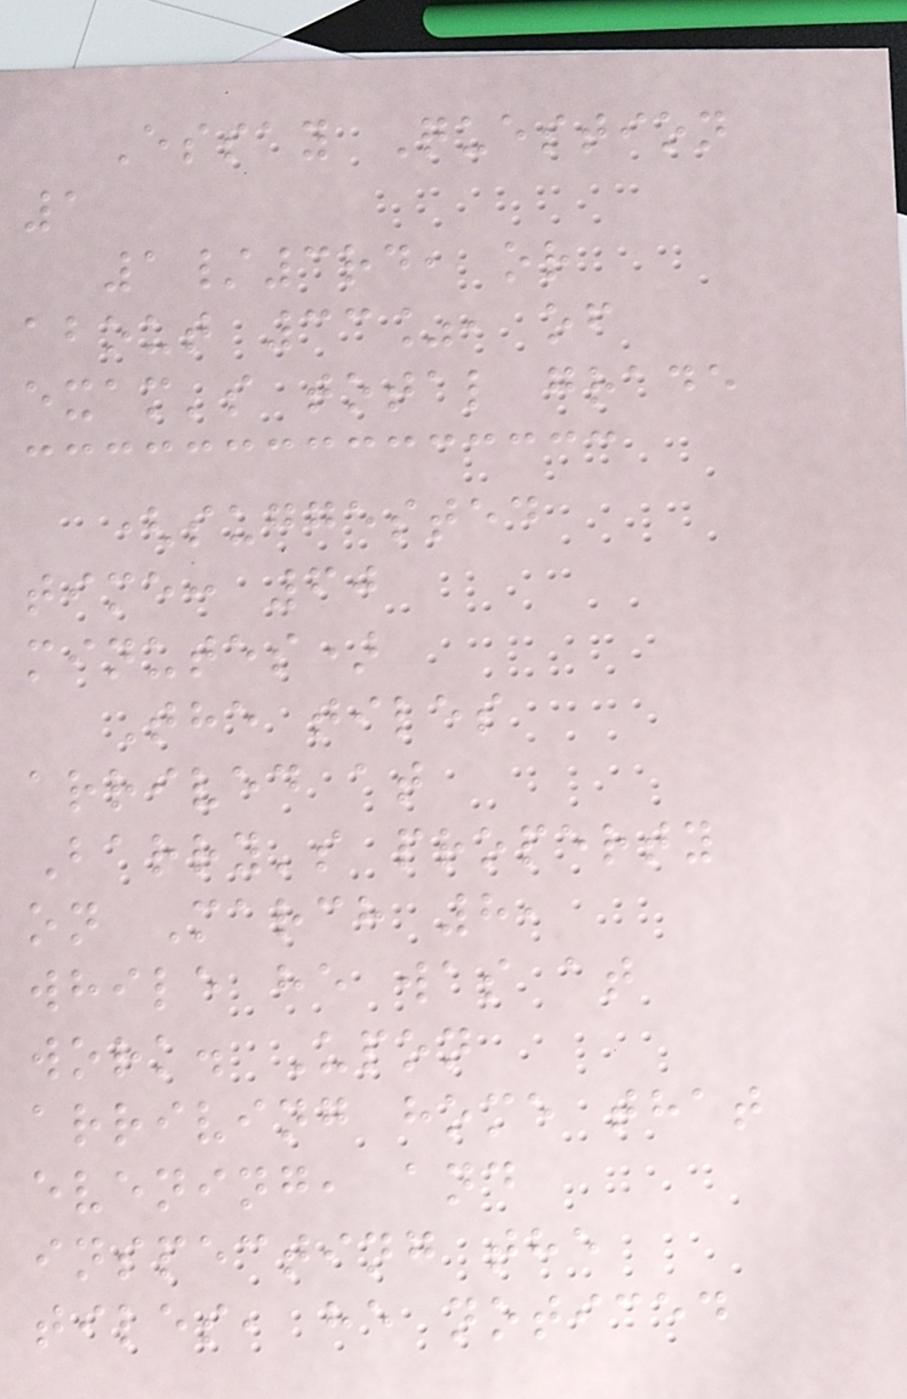Essay Question
1
1/3rd, or
about 33%, of
exam's total grade
(suggested
time: 60
minutes)
The tiles
arrived at
Barry's property
on March 8,
while he was at
work. Upon
arriving home that
evening, and
inspecting the
tiles, he noticed
